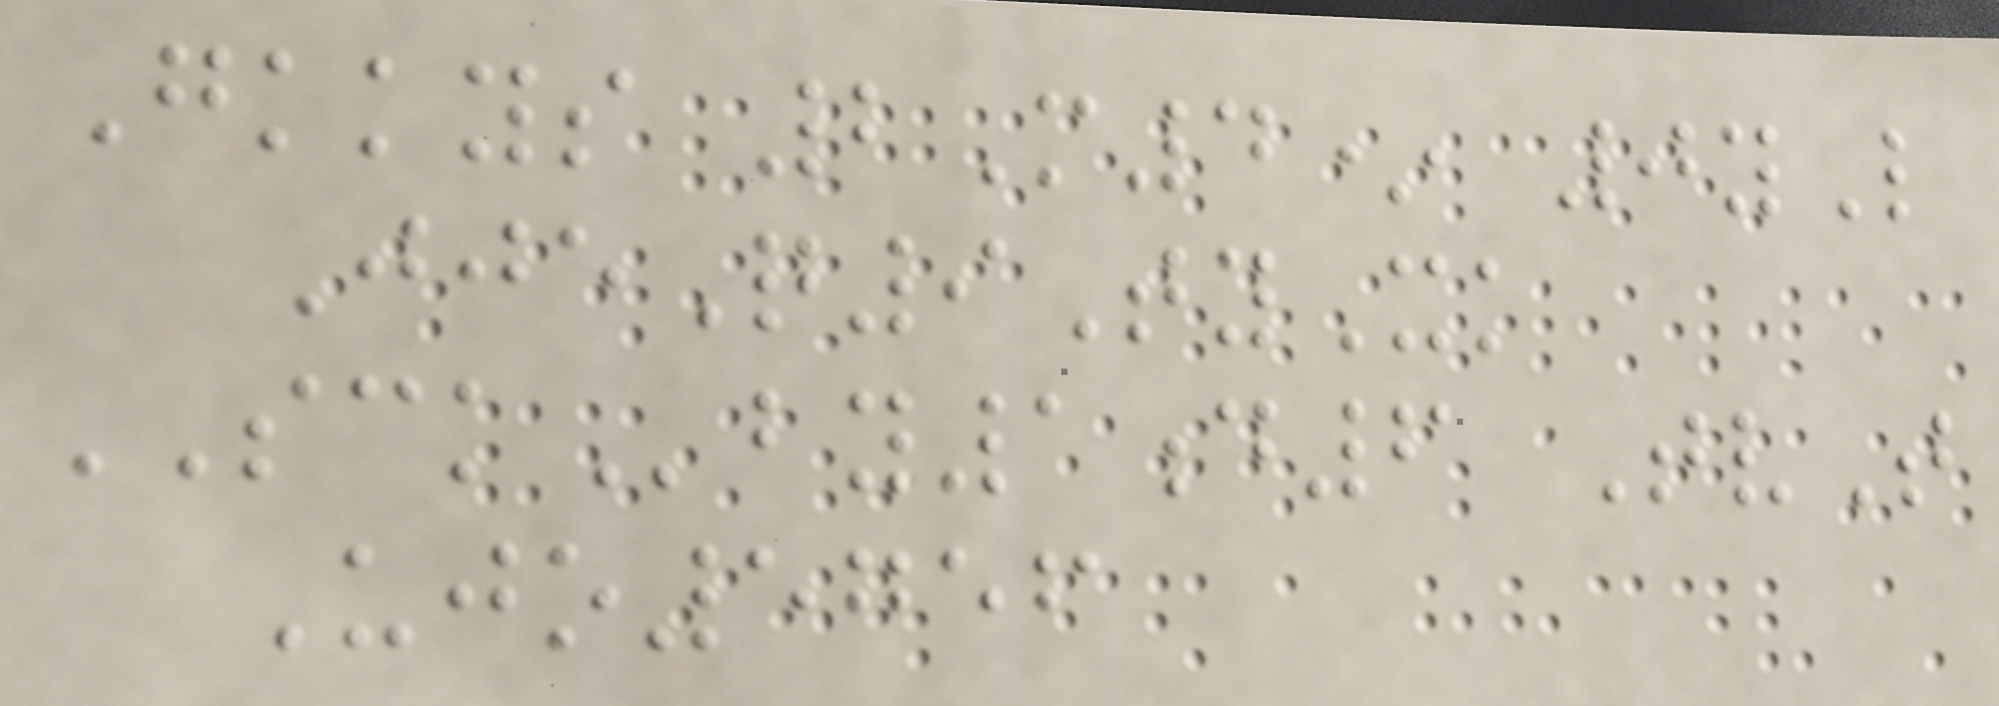Gkkys 2M4* 0yL
JjeQ9TyXk
SCKby1d6 TvT
Ujo5756
